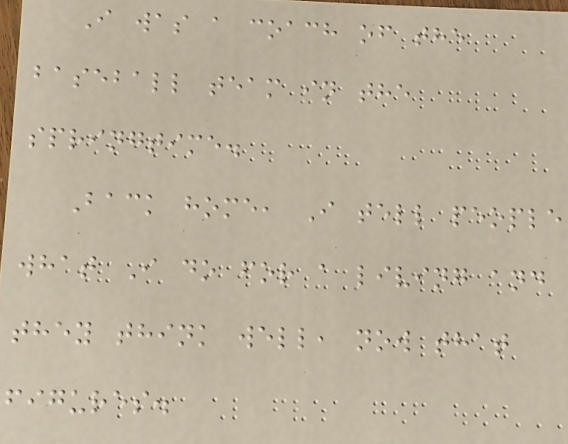I was a coach of the
baseball team in the
springtime.
Back home, I tell people
what I do for a living and
they think well, now that
figures.
